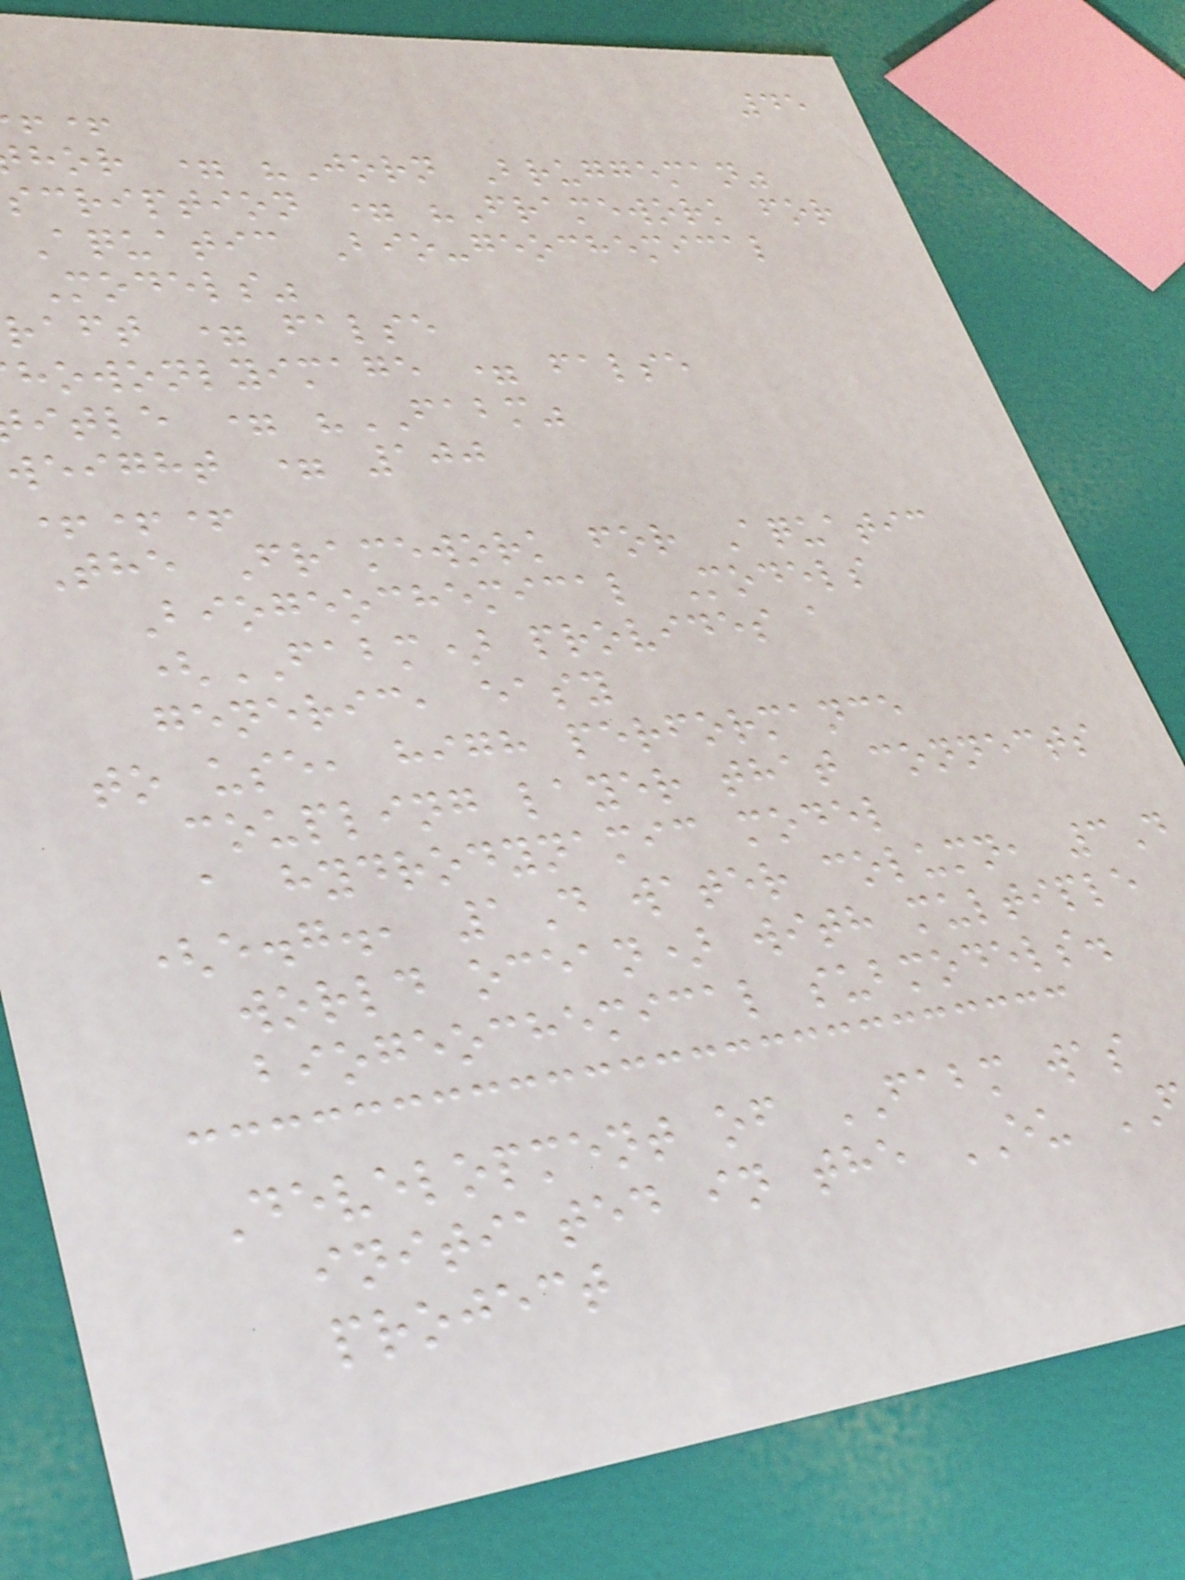45
hor = "Jorn Bruggeman"
scription = "Framework for
Aquatic Bio-geochemical
Models"
raft = false
howonlyimage = false
itle = "FABM"
weight = 100
+++
The Framework for Aquatic
Biogeochemical Models
(FABM) provides a
generic, easy
to use, high performance
coupling layer that connects
a hydrodynamic model
(e.g., 1D water column, 3D
world ocean) with multiple
biogeochemical submodels.
Development of FABM was
initiated in the EU
project
